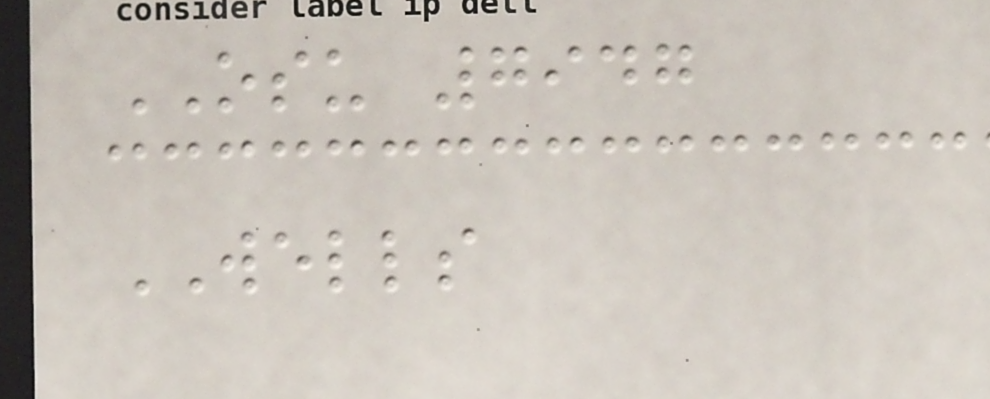OSU 7947
WELLS
